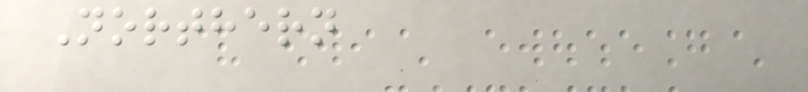Northern
